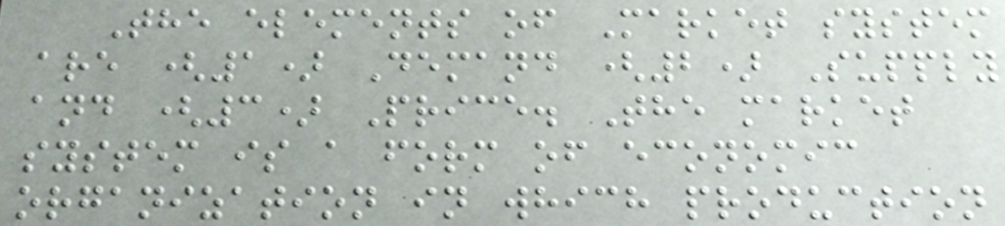The elements of Market system
are (1) Demand (2) Supply
and (3) Price. The market
system is a form of economic
organization in which production
